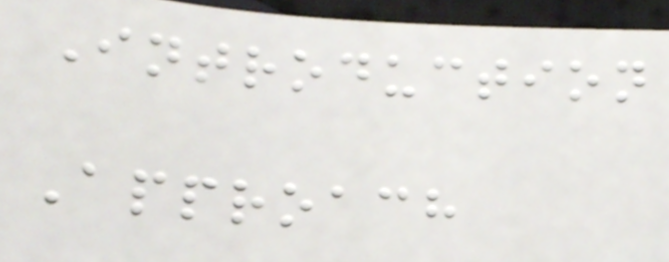Introduction
Approach
